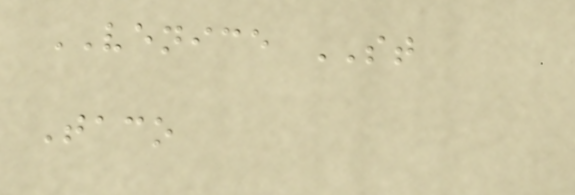VENICE ST
Taco
